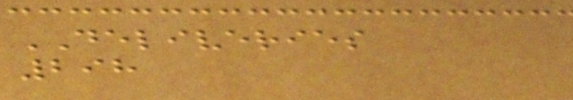DELIVERIES
298
